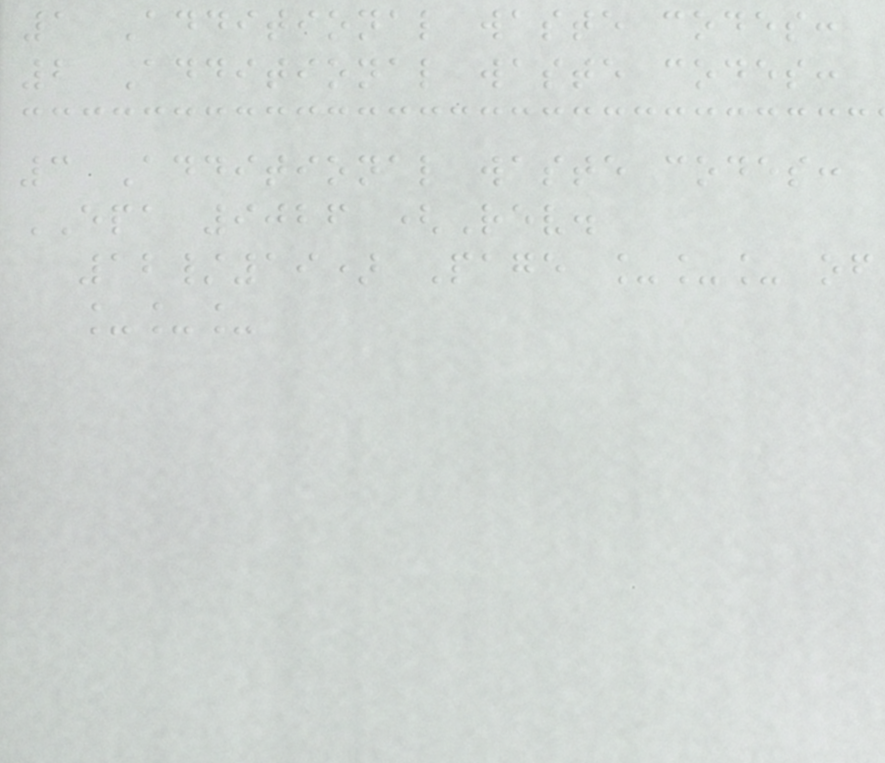1 Additional waste codes:
2 Additional waste codes:
3 Additional waste codes:
EPA 9026 (Rev.
12/19) Page ___ of
___
